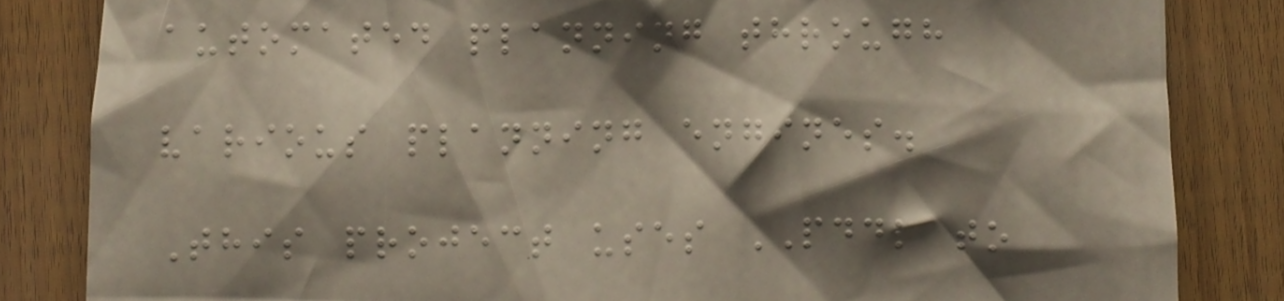automated planning through
various planning engines.
This project uses PDDL to
